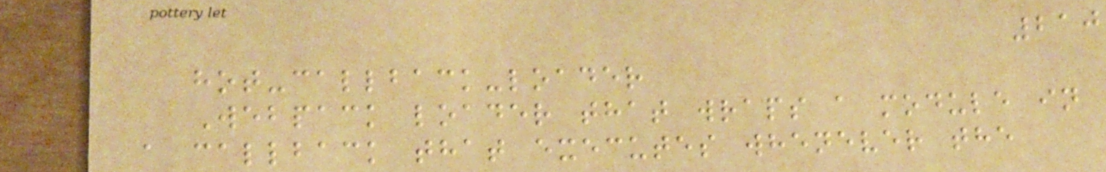210
hot-callback-loader
Webpack loader that wraps a module in
a callback that executes whenever the
